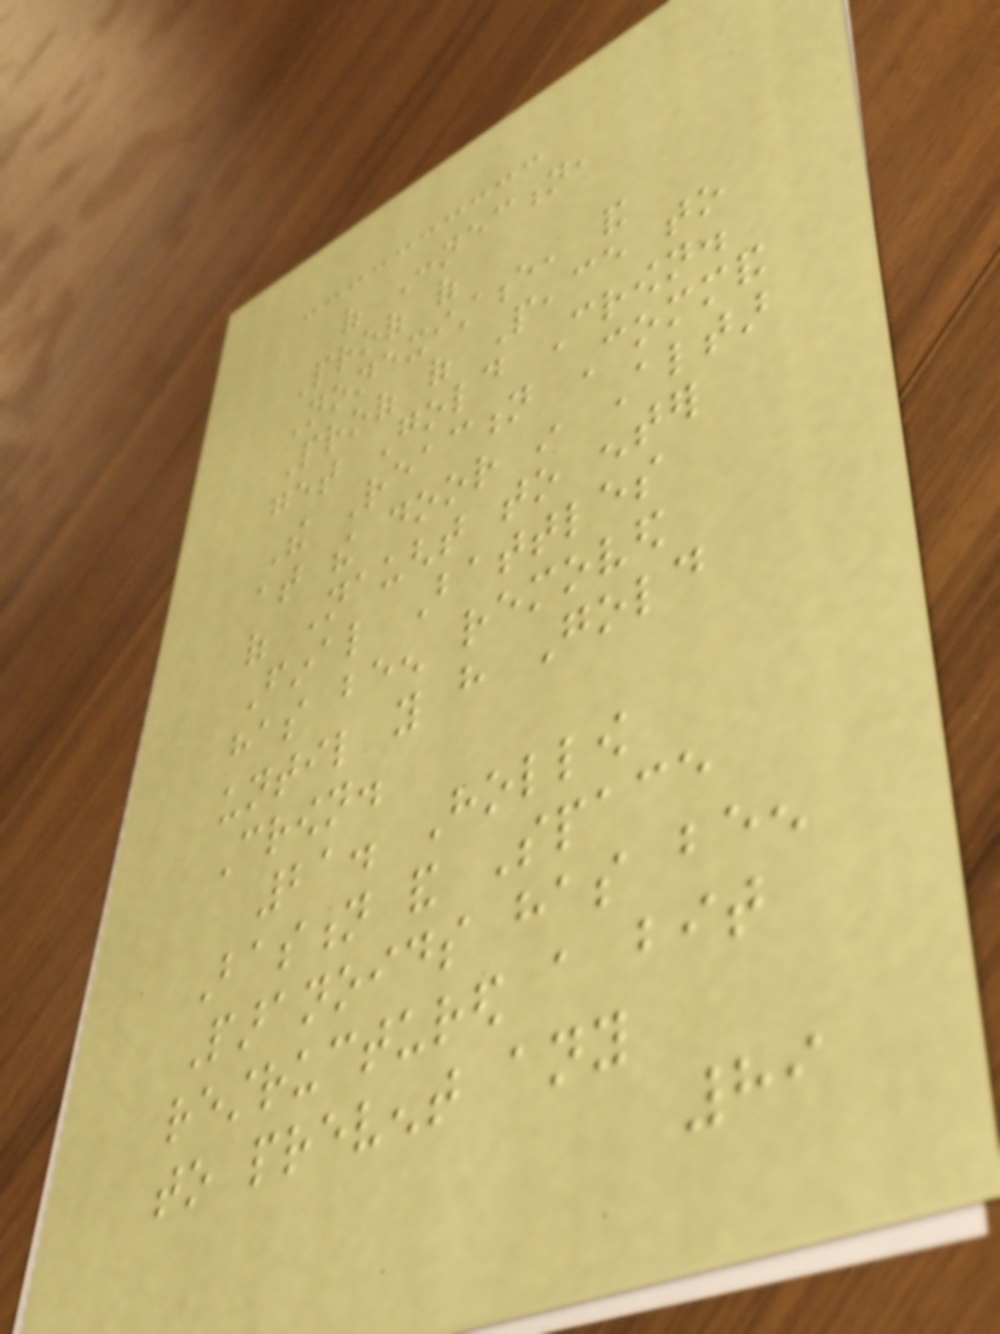of Connection,
Proof of
Nonexistence, and
Proof of Peace to
get Gold Crown.
The Reaction Command
at the door in Altar
of Naught to enter
Final Battles
has been removed
until you have Gold
Crown.
21. Hollow
Bastion and Space
Paranoids has been
restructured a bit
to prevent any
89
